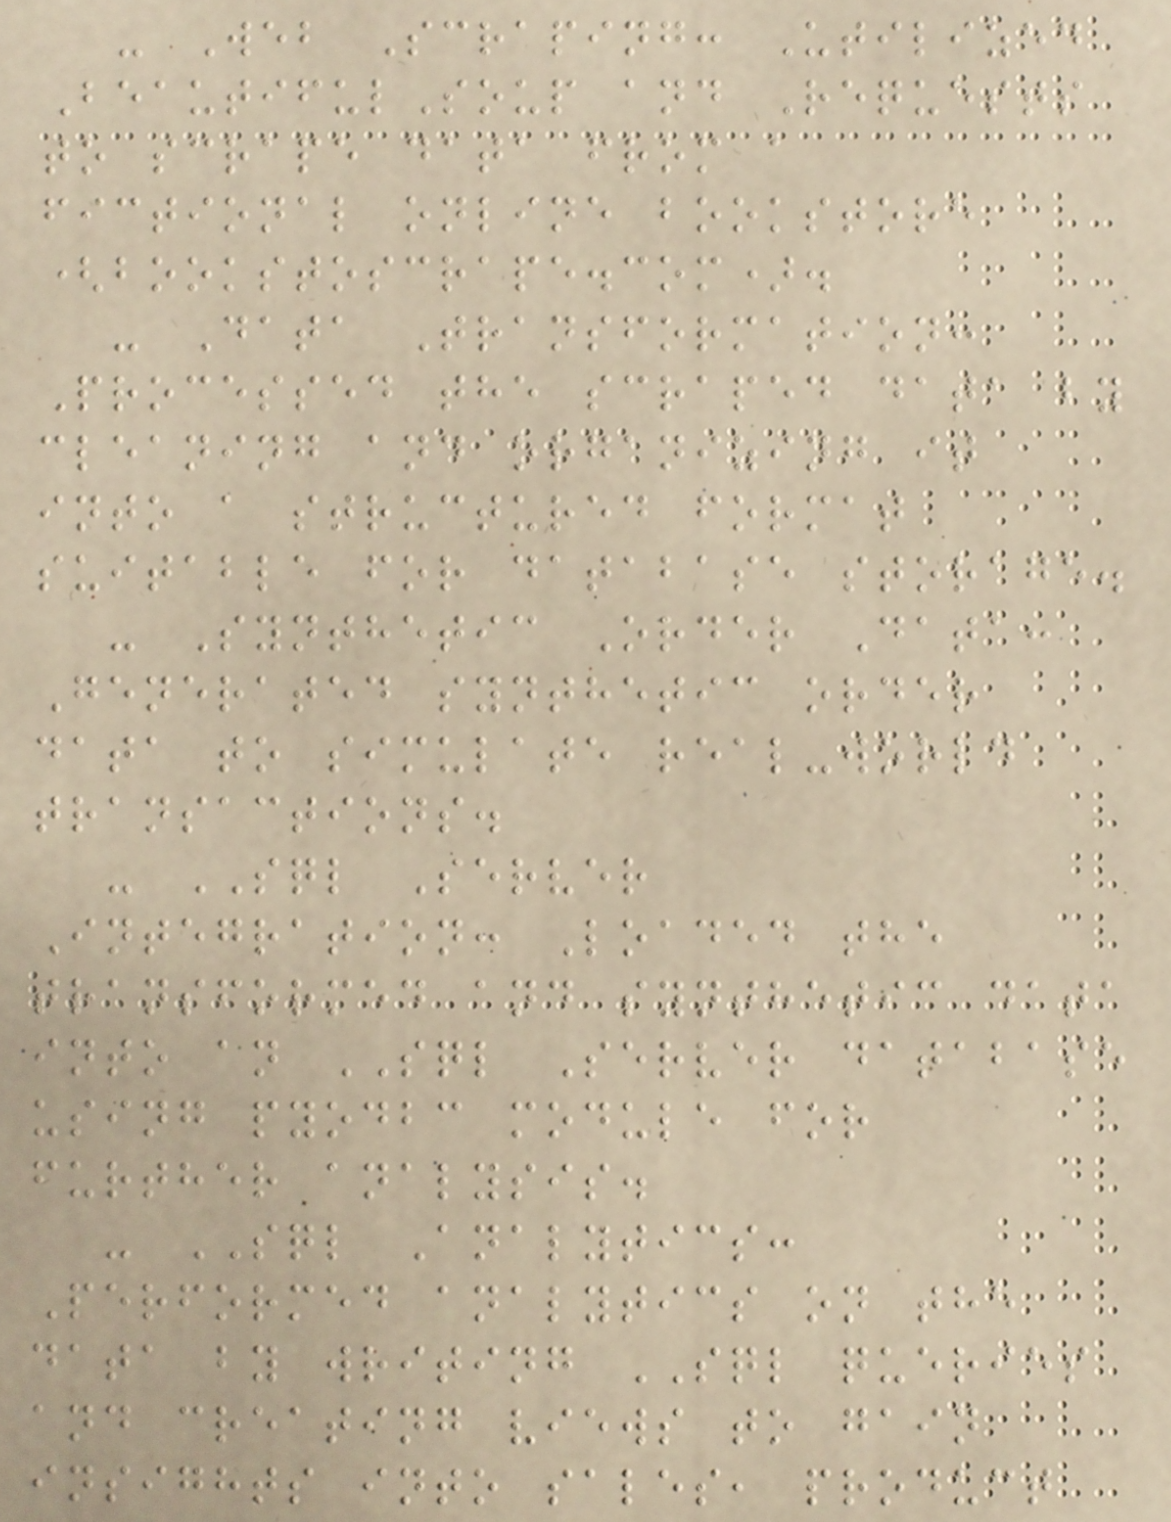- Web Scraping: Utilized
BeautifulSoup and Requests
to scrape data from a
fictional online bookstore
(bookstoscrape.com).
- Data Transformation:
Processed the scraped data by
cleaning and organizing it
into a structured format
suitable for database storage.
- Synthetic Order Data:
Generated synthetic order
data to simulate real-world
transactions.
- SQL Server
Integration: Loaded the
transformed and synthetic data
into an SQL Server database
using pyodbc module for
further analysis.
- SQL Analytics:
Performed analytics on the
data by writing SQL queries
and creating views to gain
insights into sales, product
